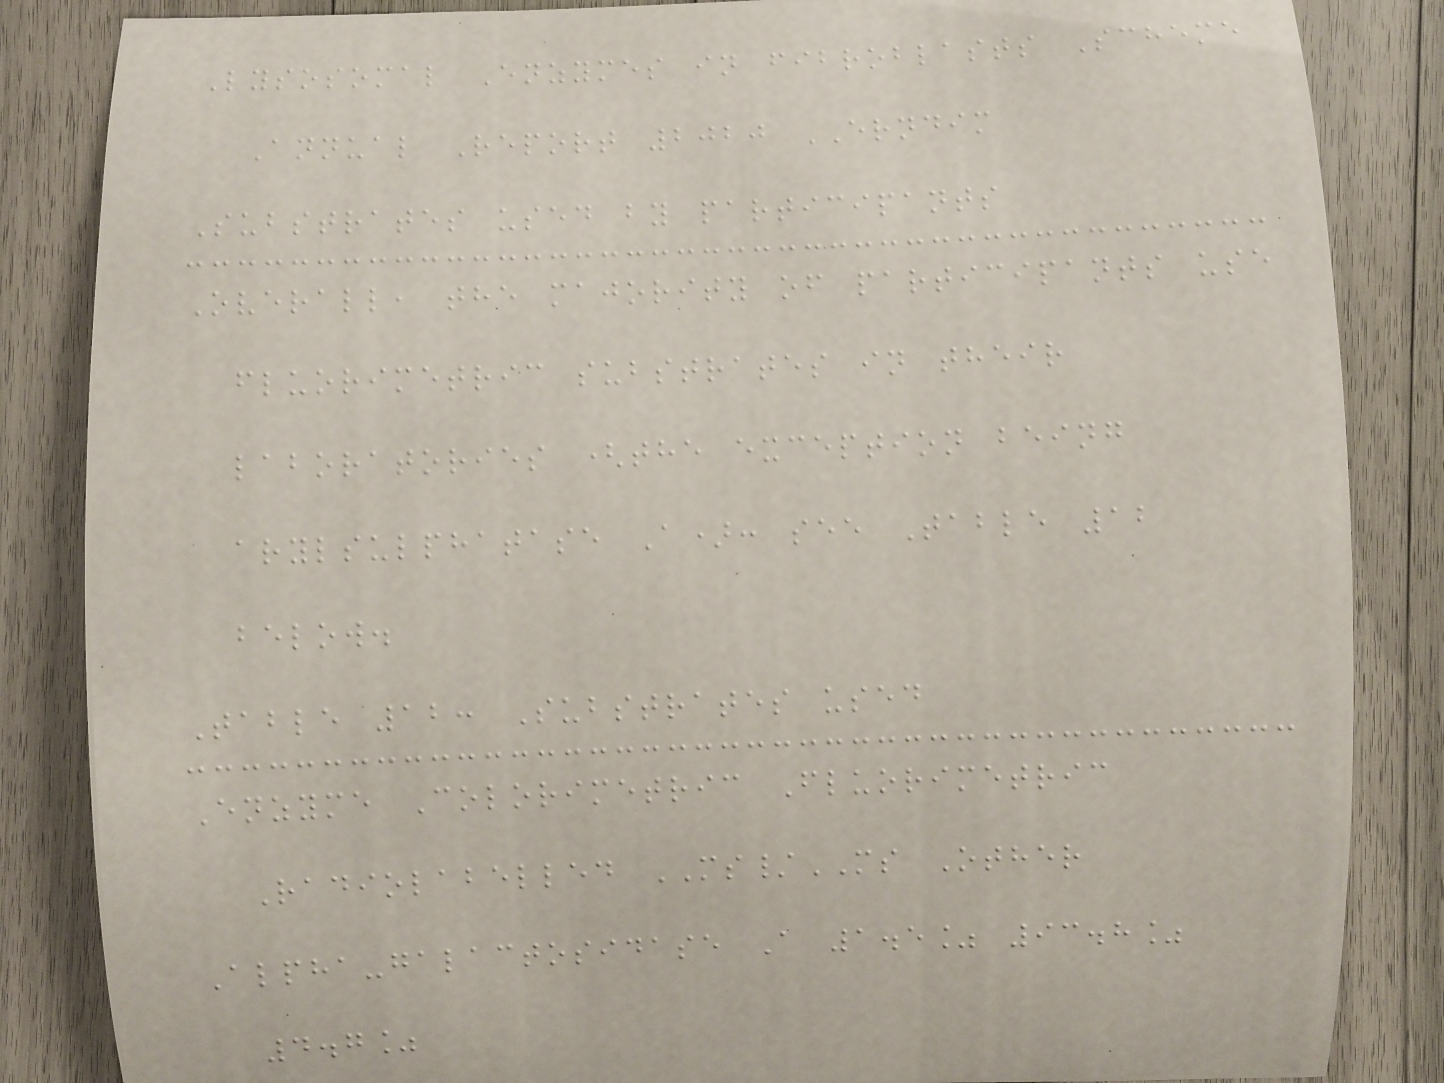Lysosomal Enzymes in fibroblasts Scheme
Annual Report 2020 ERNDIM
Substrates used by participants
Overall, the majority of participants use
fluorimetric substrates in their
laboratories (the exception being
arylsulphatase A): see Table 12
below.
Table 12: Substrates used
Enzyme Colorimetric Fluorimetric
Radiolabelled MS/MS Other
Alpha-galactosidase A 1.5% 93.8%
4.7%
